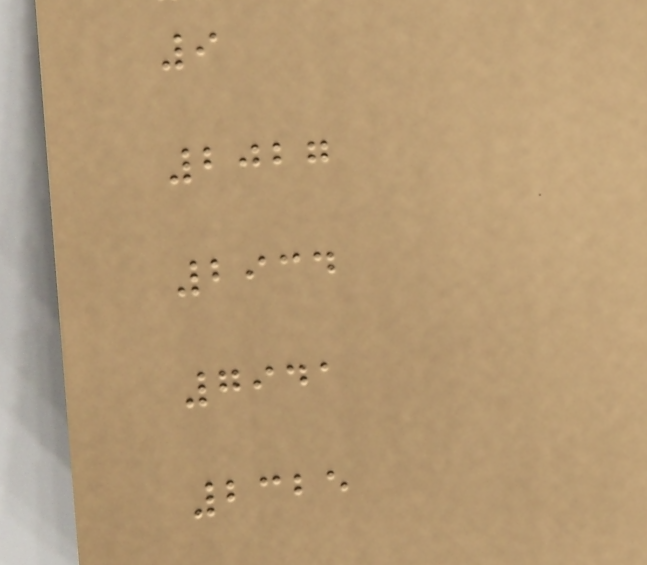9
2027
2934
7941
2325
